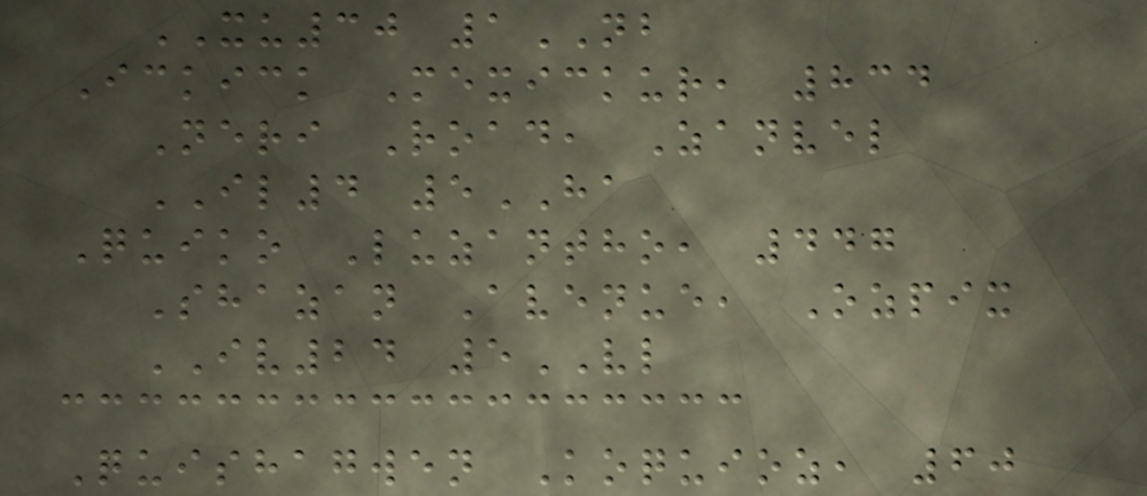XU30 1NB
Ickick Mexickur, 834
Neri Road, Zanvel
IL4 5HA
Quiko Luzantho, 447
Shazan Avenue, Ozpix
IV24 5VL
Quishagwen Koquioz, 60
